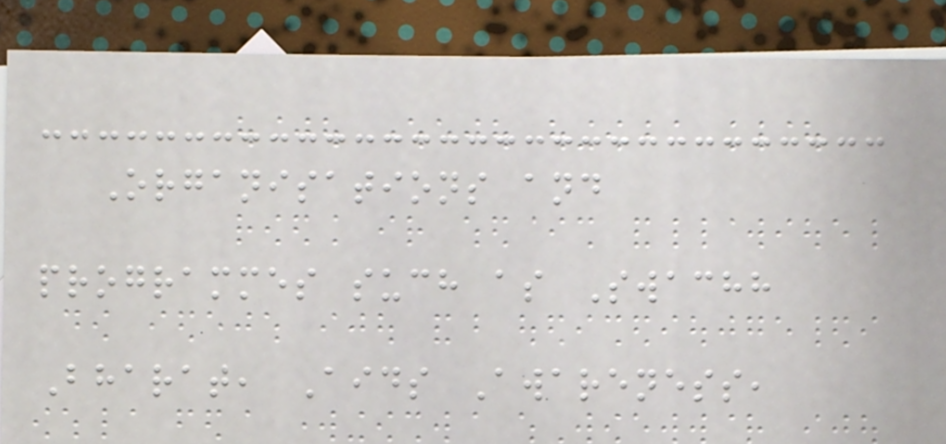Organisations and
programmes such as Swachh
Bharat, Aids Awareness,
